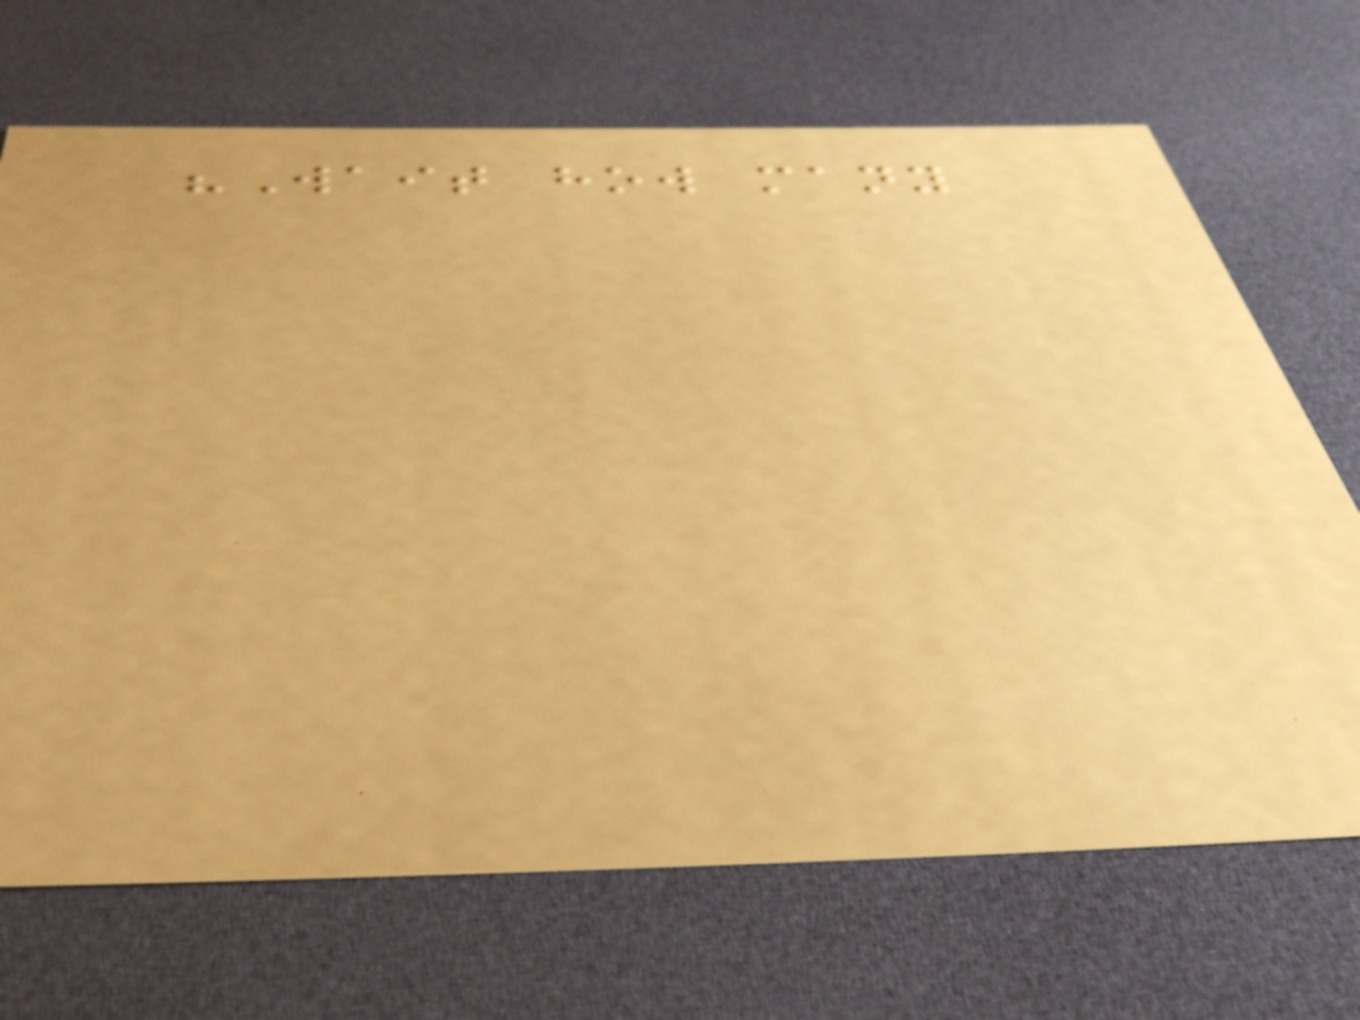"Wait how many
